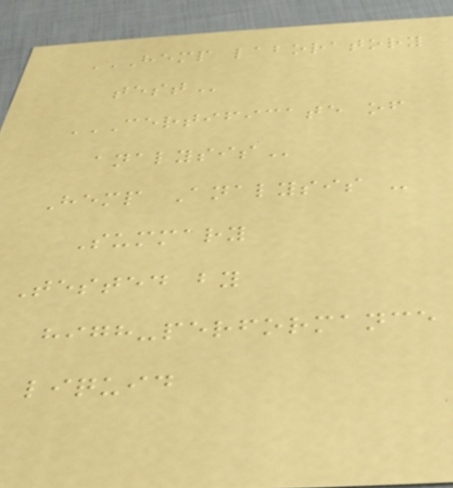HEMP LABORATORY
TEST
CERTIFICATE OF
ANALYSIS
Hemp Analysis -
Summary
Tested by
high-performance
liquid
